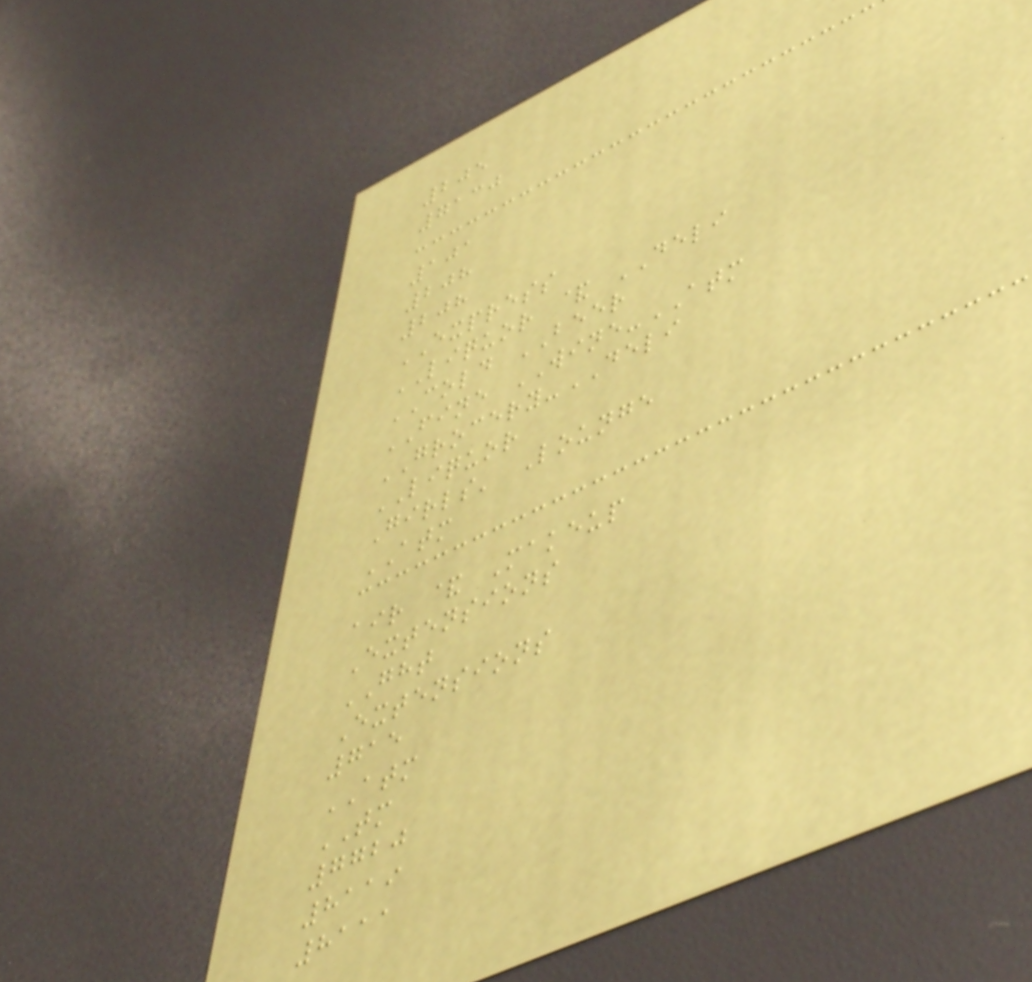205
7130
101
208
208
EXPRESS
LIQUOR & DELI
COLD BEER
FINE WINE-ATM
GROCERY-DELI
LIQUOR
Girls' Lounge
ATM
air & Makeup
Extensions
GHT
Extensions
715
ATM
TM
7720
8119
8111
